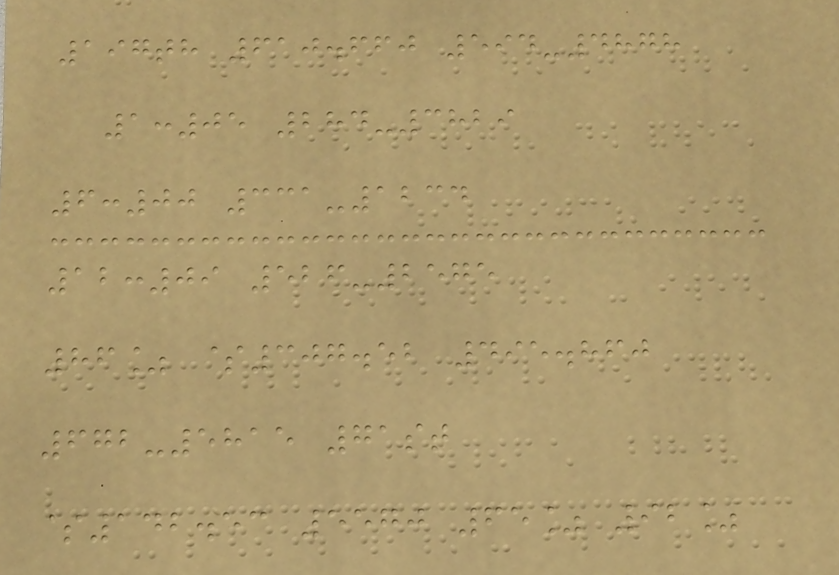197th 610.660 594-4878
1:05 284-3829
6:00 331-1234
12:09 526-2575
86% $307.52 495.860
672-5815 71st
$142.53 5570 65% 92%
